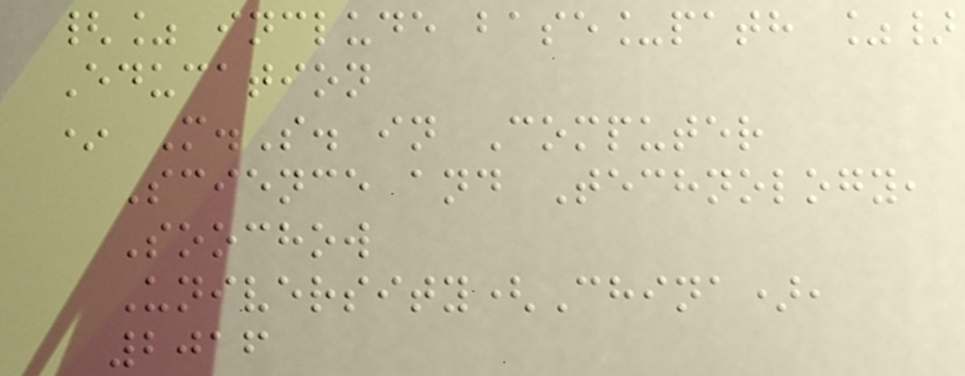{% include base_path %}
Education
* M.S. in Computer
Science and Technology,
Soochow
University(China),
2016
